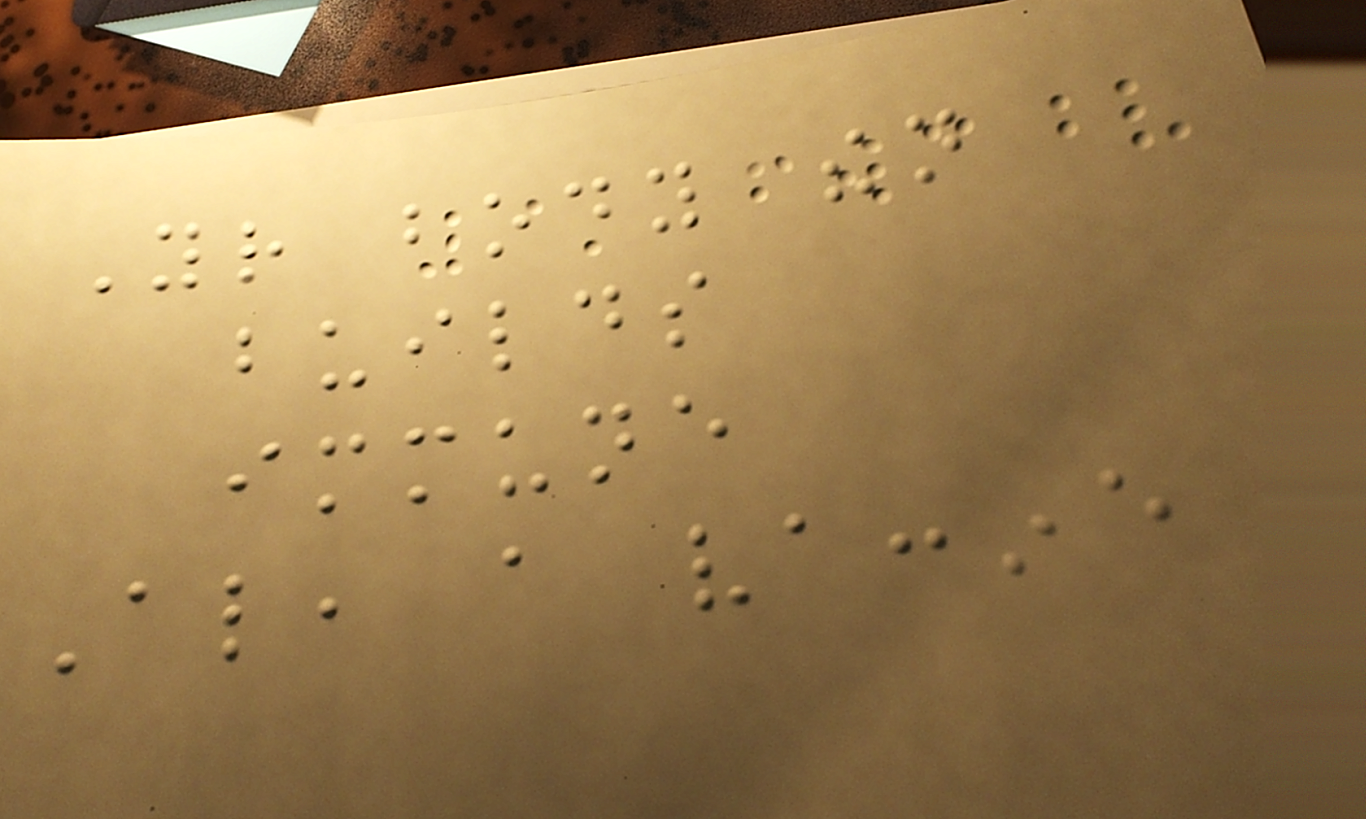Your body then
builds
immune
Also, a vaccine
